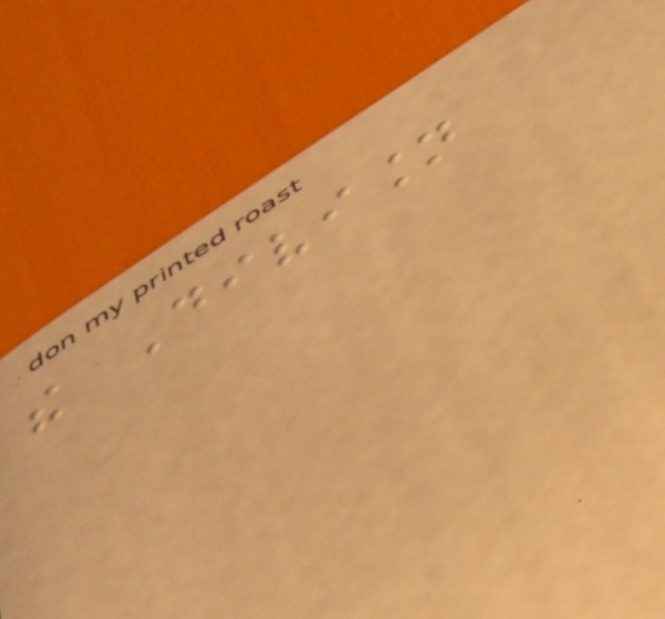the Division
